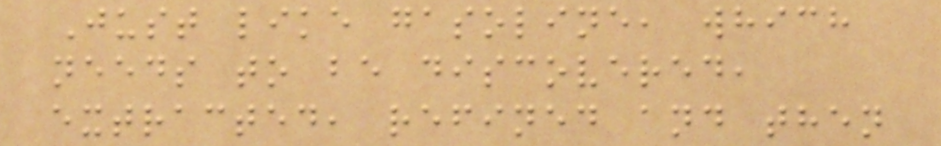Just like gasoline, which
needs to be discovered,
extracted, refined and then
